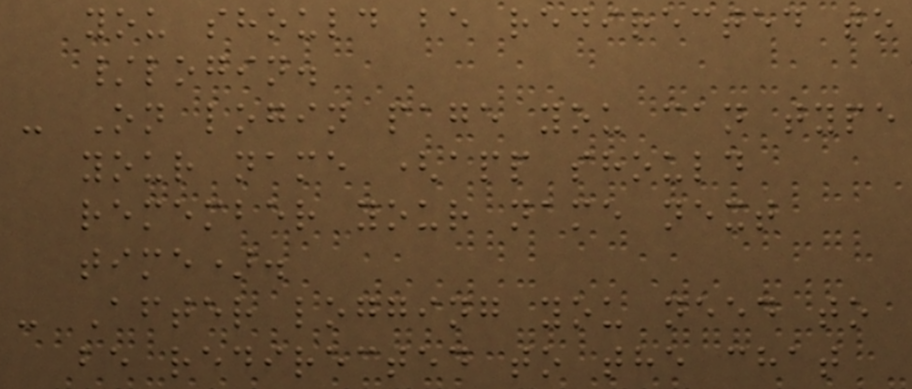you should be redirected to
/login.
- On login page you can type
your name (app should
remember your name next
time).
- After logging you need to
be redirected to the chat
